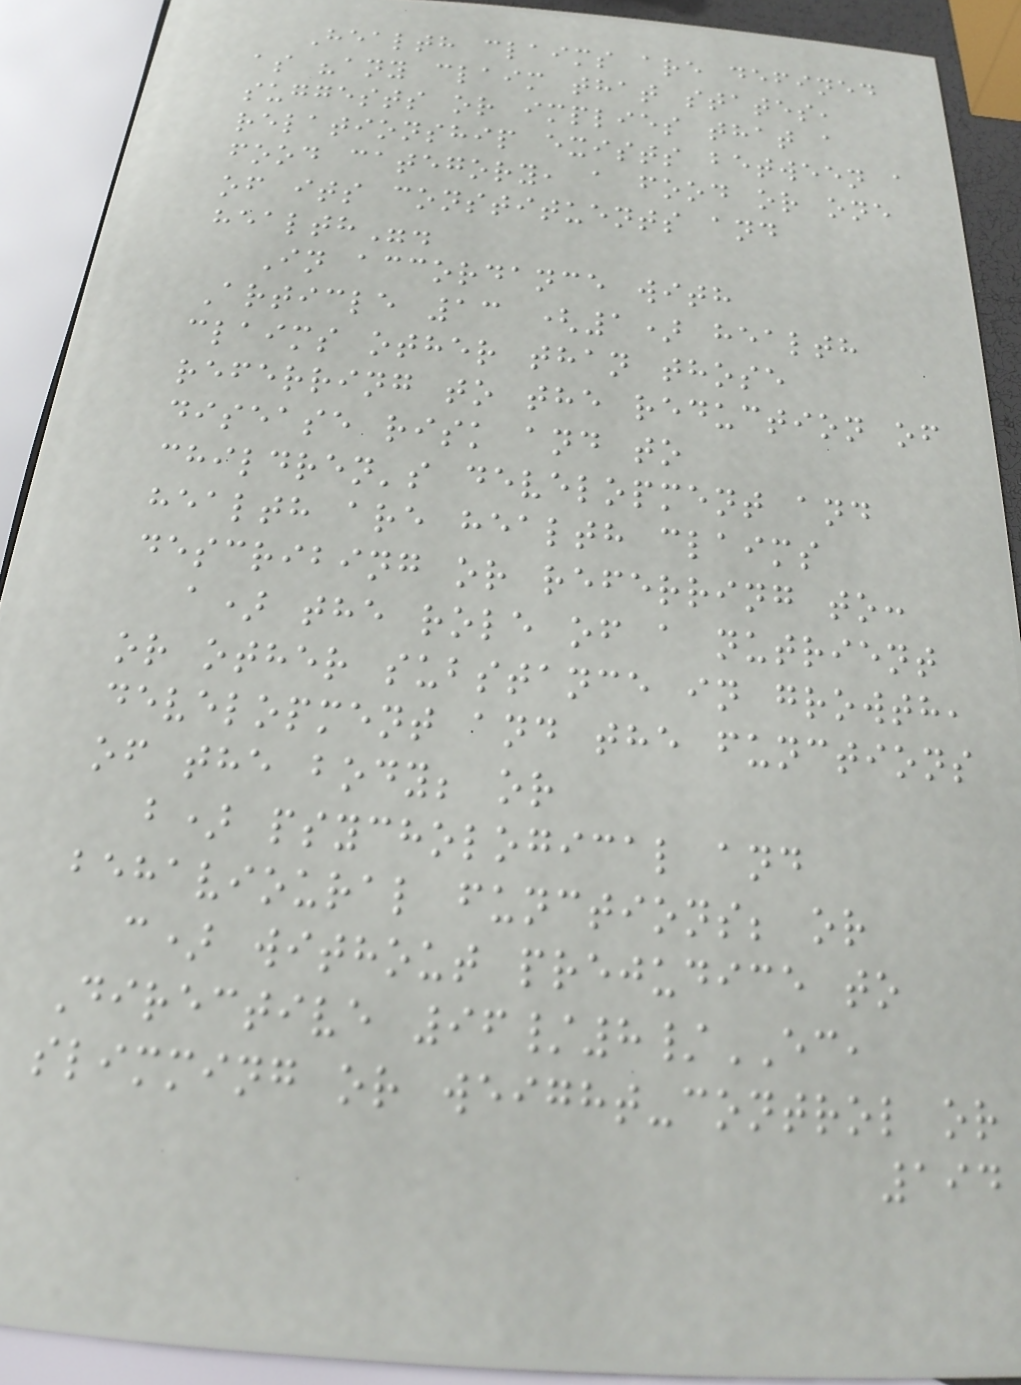Health claims are defined
as "any claim that states,
suggests or implies that a
relationship exists between a
food category, a food or one
of its constituents and
health".
In accordance with
Article 13 (1) health
claims other than those
referring to the reduction of
disease risk and to
children's development and
health are health claims
describing or referring to:
a) the role of a nutrient
or other substance in growth,
development and the functions
of the body; or
b) psychological and
behavioural functions; or
c) without prejudice to
Directive 96/8/EC,
slimming or weight-control or
194
